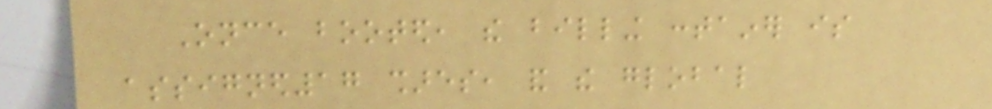Once booted, the billing container is
assigned17 shares, and the global
